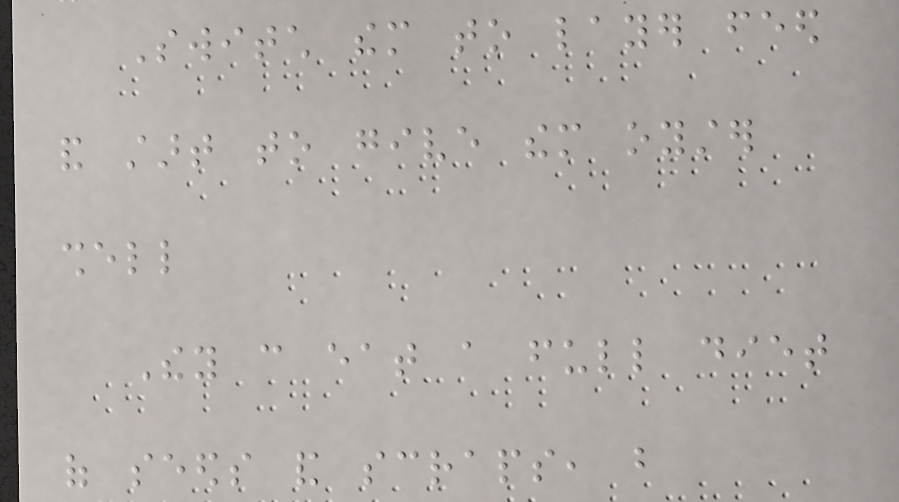Switch them to layer feed
and start to give them oyster
shell
They can eat a full diet
of seeds and scraps, but
